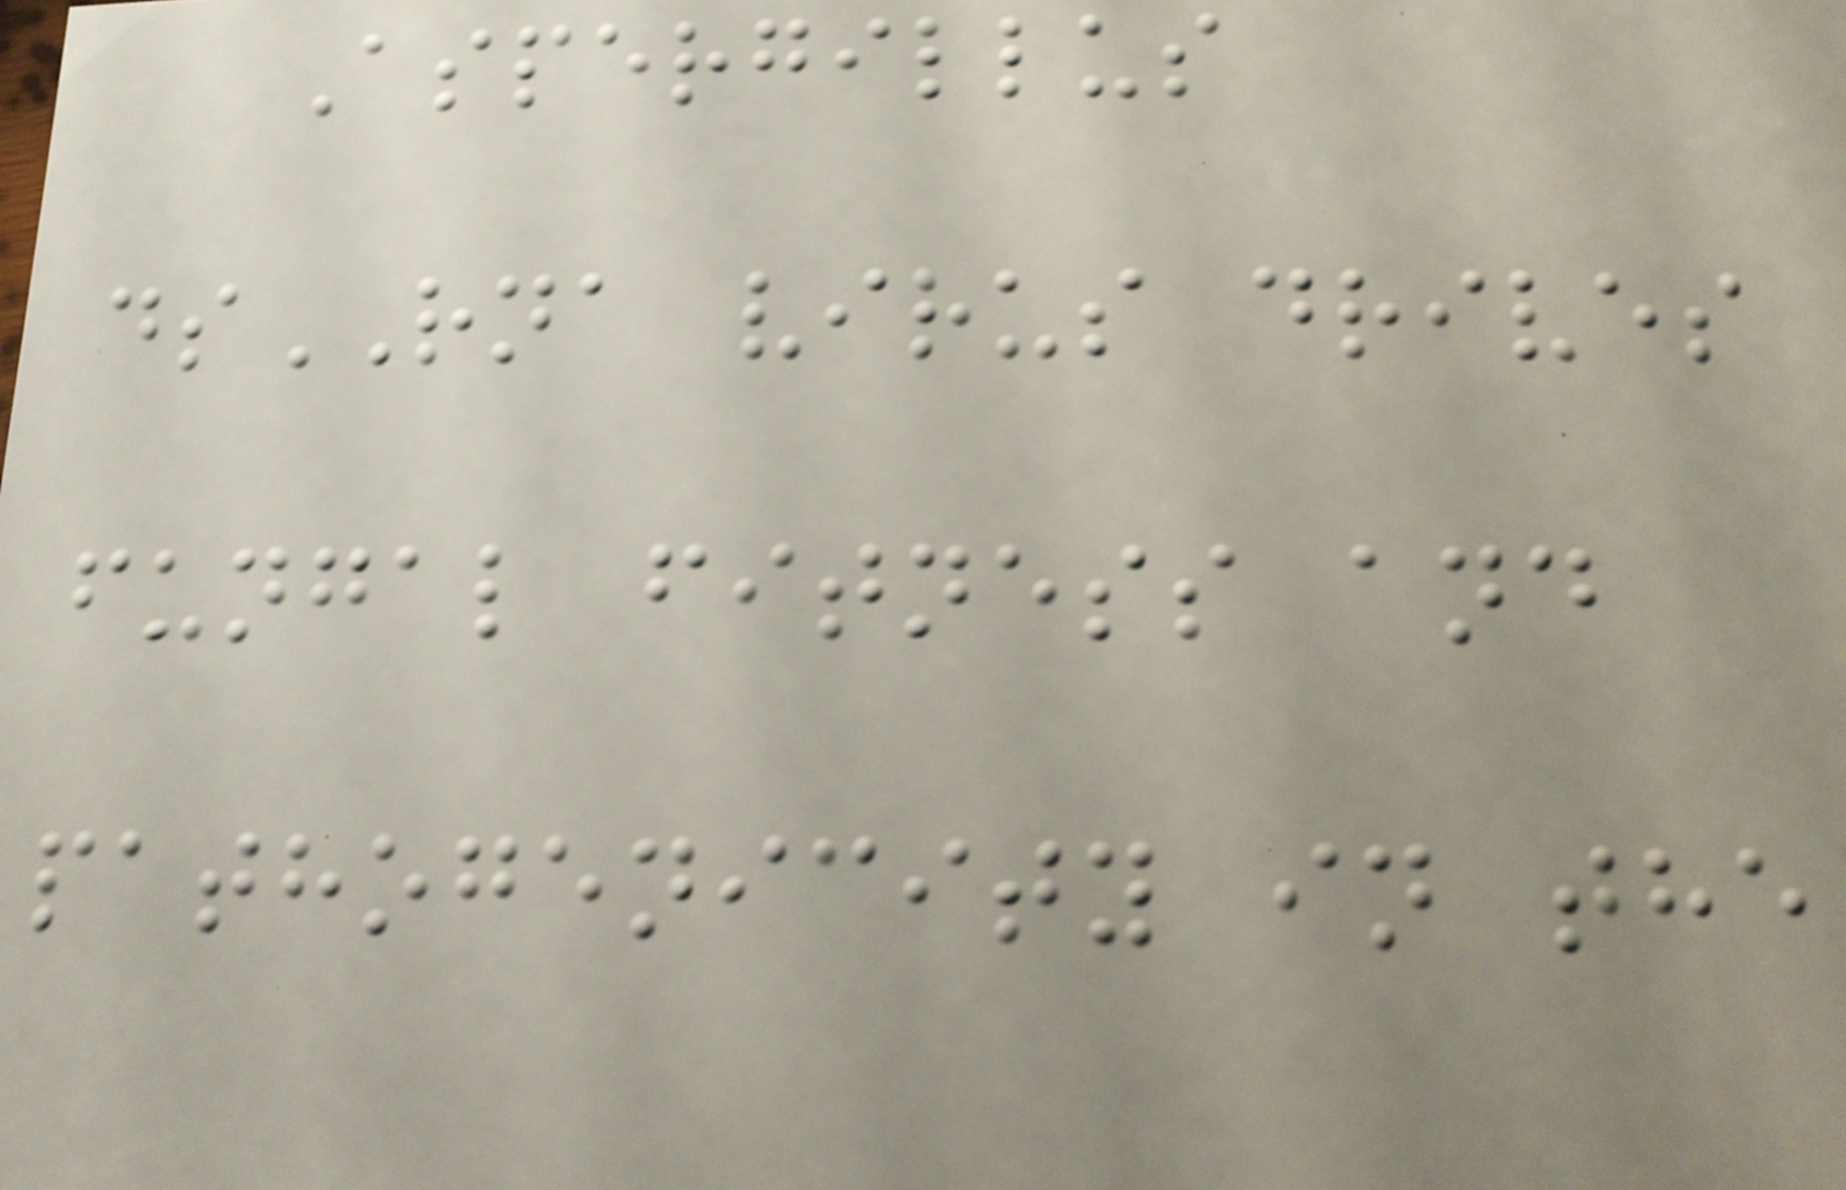Aspergillus
dsRNA virus drives
fungal fitness and
pathogenicity in the
